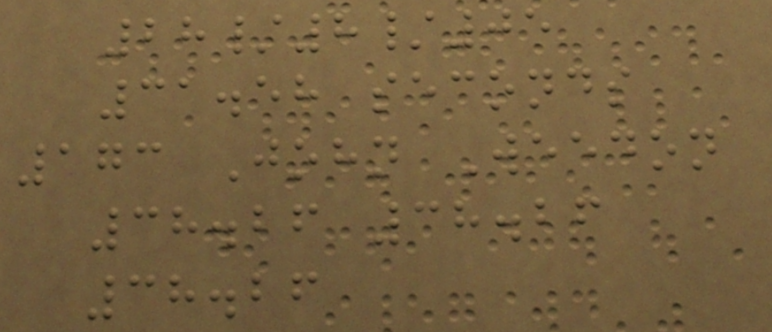28/8/05
31.58 seconds
173 John Weedon
38.26 38.26
38.26
